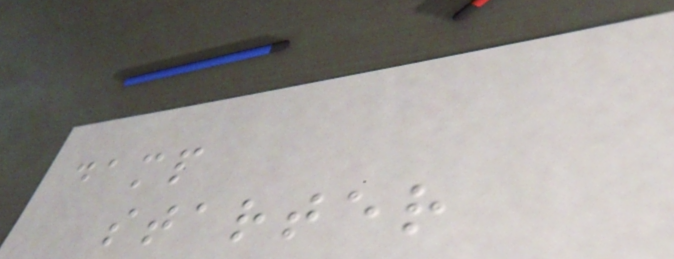damp
starter
